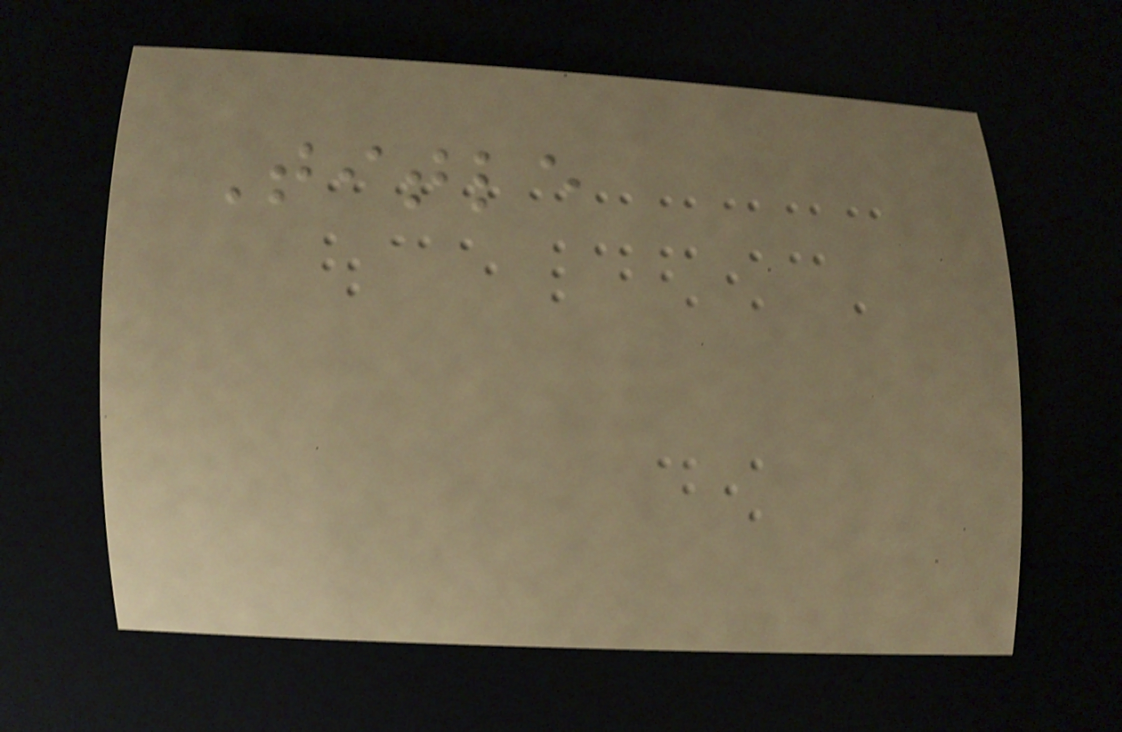Title
